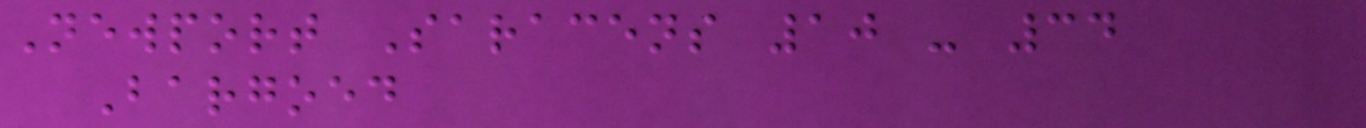Newport Saracens 10 - 34
Bargoed
